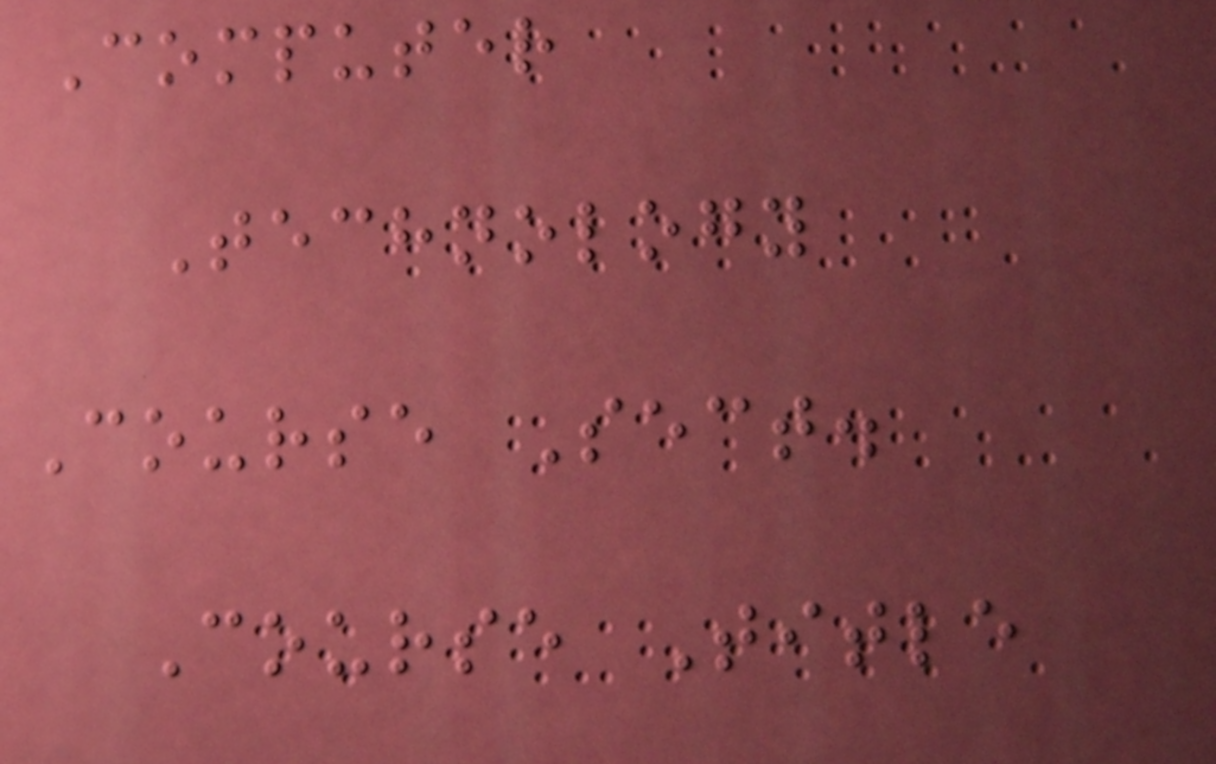Computer
Technology
Course Sect.
Course Title
